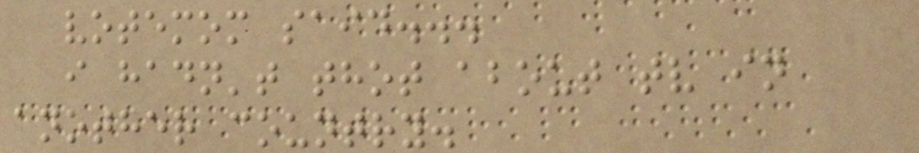votemom said...
i hadn't thot about tv in
another country.
